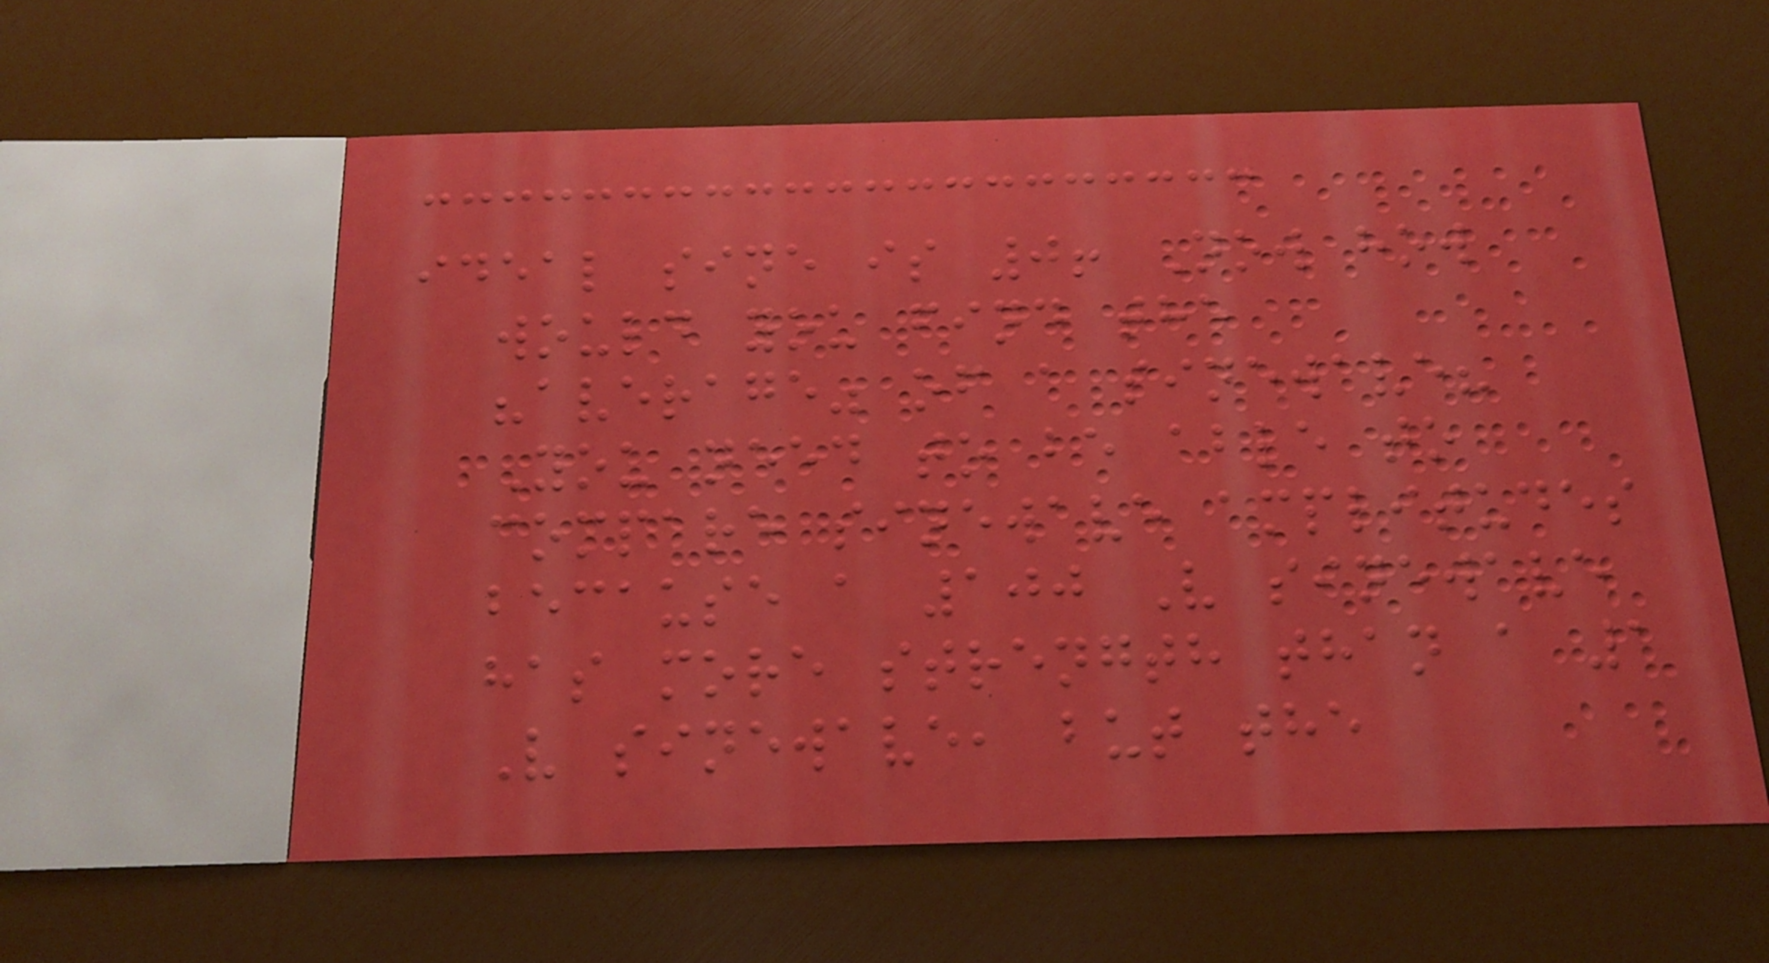ideal sine is 0! Now how
would you find the
"average" of a sinewave?
You need to be able to
compare sinewave amplitudes
because a 100 V sinewave
has more strength than a 1
V sinewave, but the
